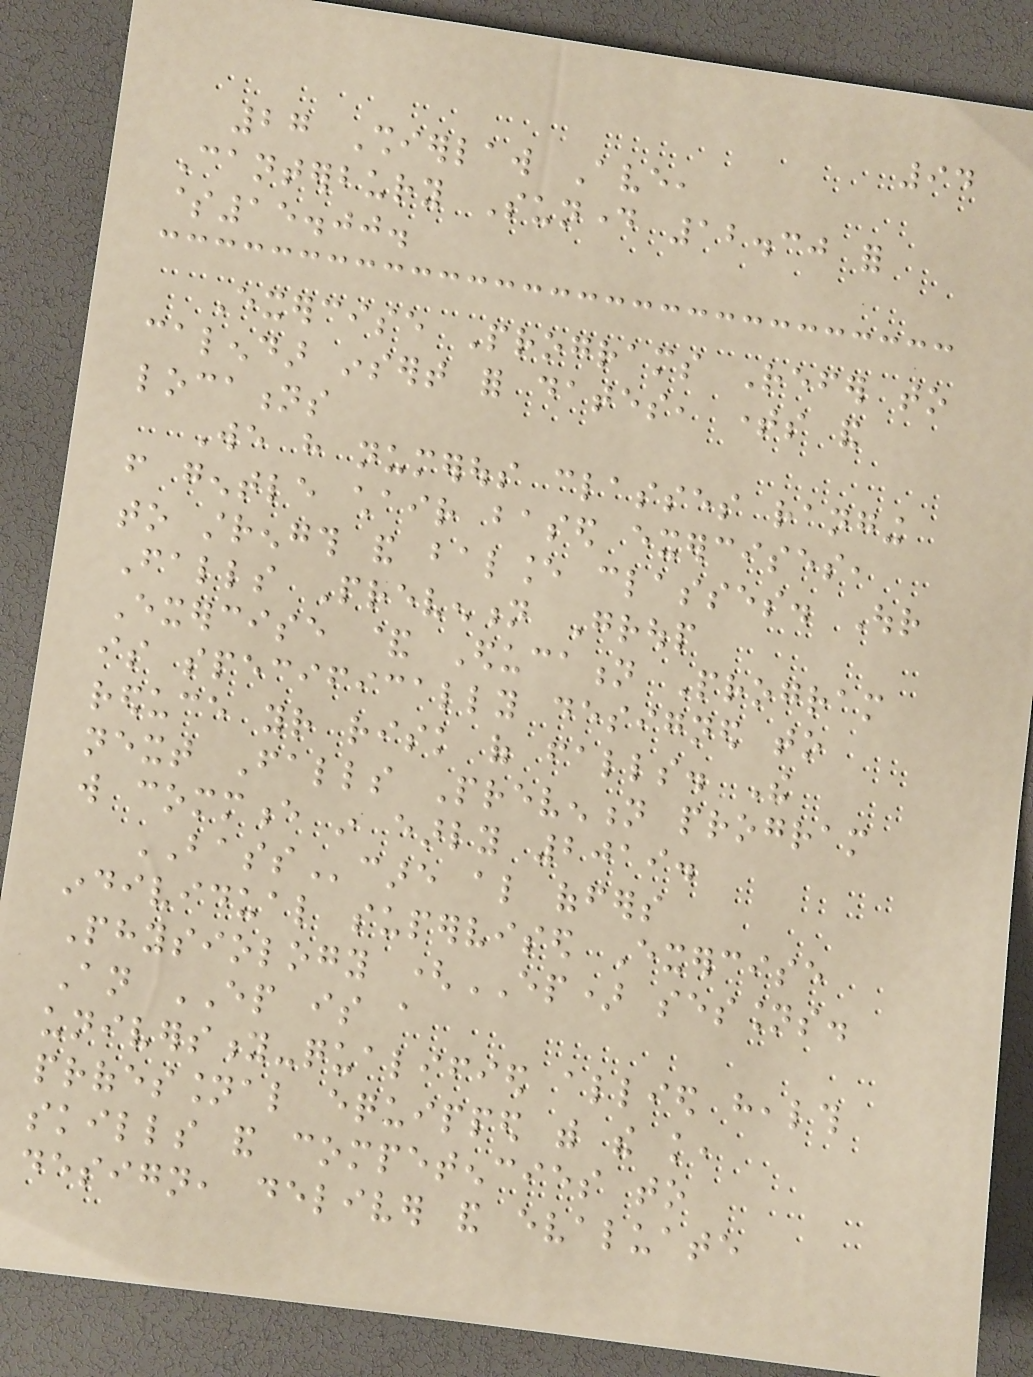94
27 Shierlaw Ave,
Canterbury Sunday 12.30 for
$15.00.
Exercise Programs Refer to
calendar insert for dates, times and
locations
We have numerous classes ranging
from gentle chair based exercises,
to strength and balance classes. Our
Falls Prevention Group
Exercise & Education Program
is specifically designed to
reduce your risk of falls. The
next Falls Prevention program
will commence in early 2019.
BASScare also offers
individual supervised Exercise
Physiology (EP) sessions.
An EP is a
university-qualified allied health
professional equipped with the knowledge,
skills and competencies to
design, deliver and evaluate
